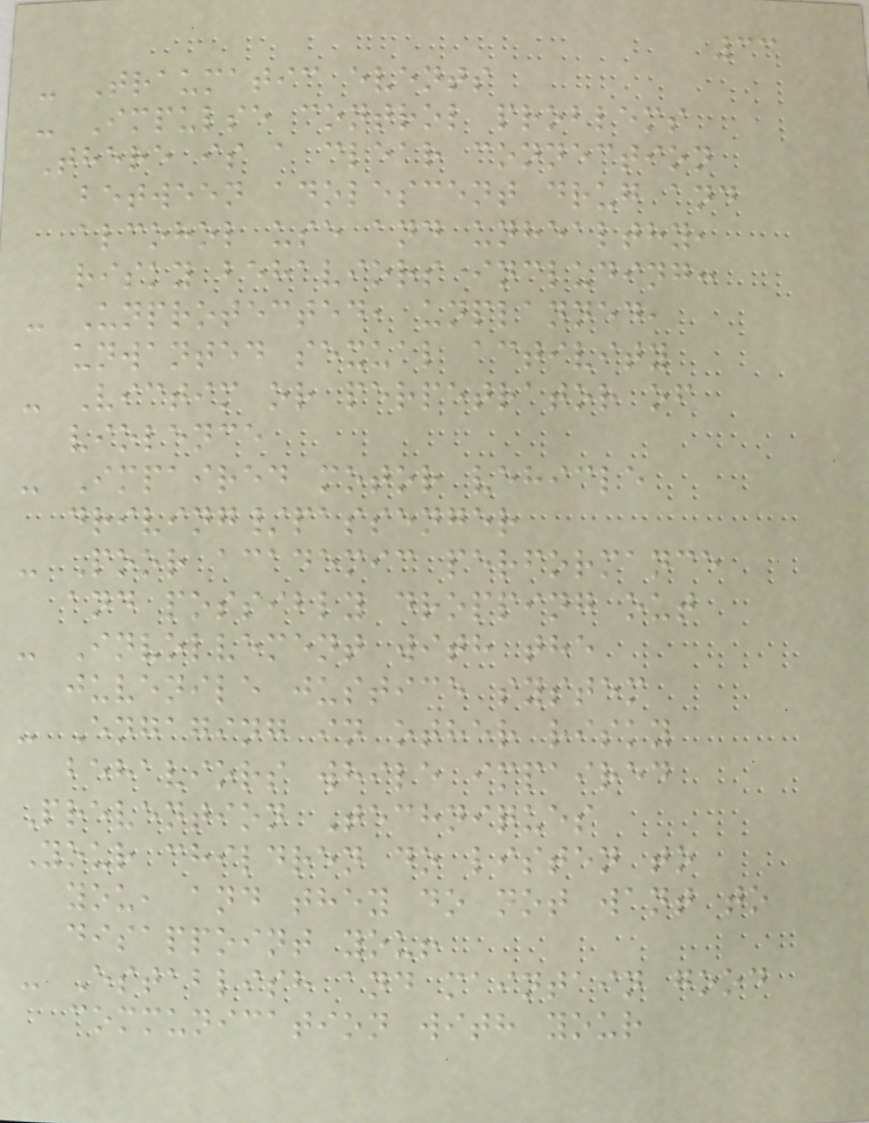33
- Traumatic events
- Impulse control problems
There is a clear connection
between adolescent drug and
alcohol use and unhealthy,
risky behaviors including:
- Unprotected, unplanned,
unwanted sexual activity
- Victim or perpetrator of
violence
- Impaired motor vehicle
driving/passenger
- Poor academic performance
and possibly dropping out
- Involvement with the
juvenile justice system
- Engaging in other risky
behaviors while impaired
Prevention Techniques
Your children do listen to
you, and they do not want to
disappoint you!
- Establish and maintain good
communication with your
